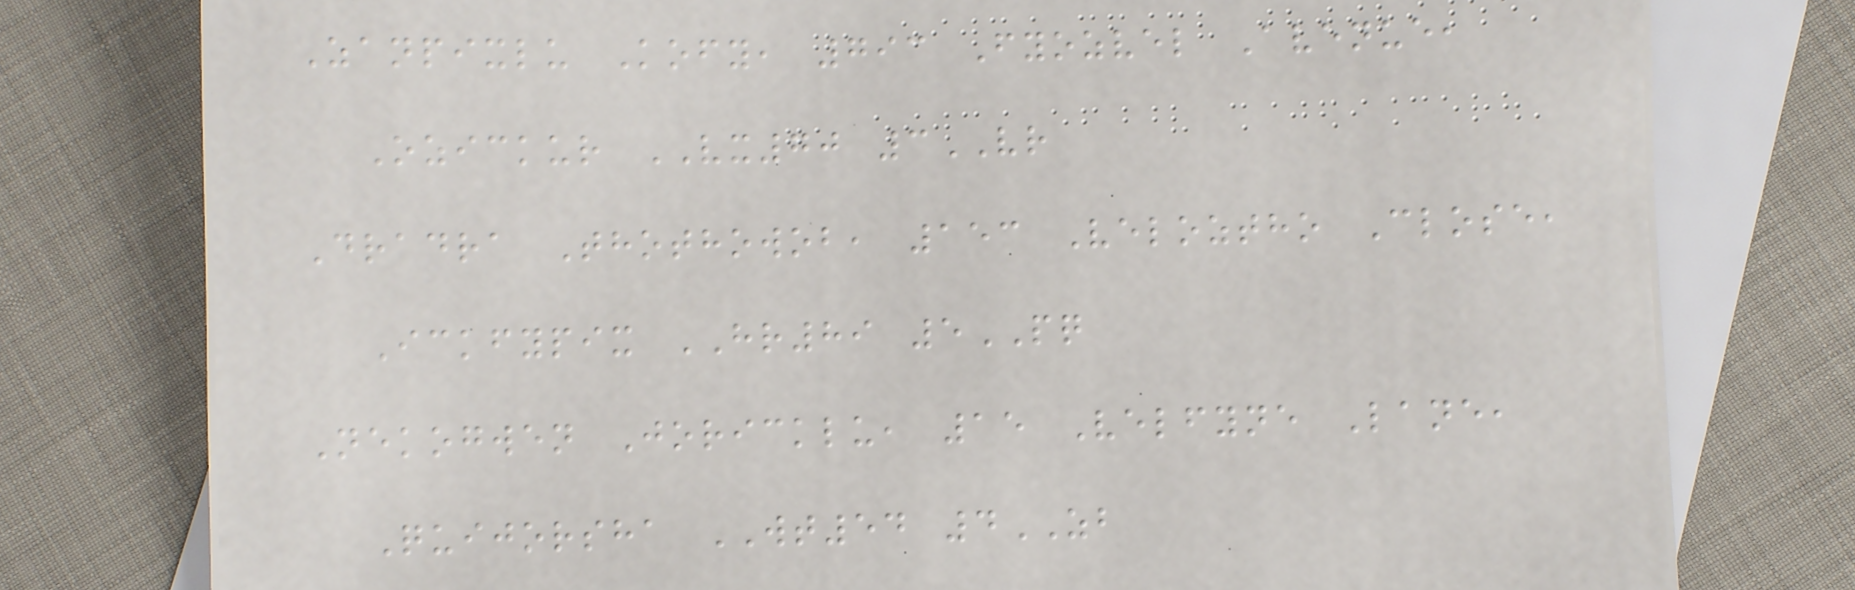Zanpixlu Kofy, 793 Fyozvel Avenue,
Ozickur VX70 3VR
Dradra Thothowob, 153 Veloztho Close,
Ickfypix HR89 5PQ
Nekogwen Joricklu, 15 Velfyne Lane,
Quijorsha WT54 4ZB
